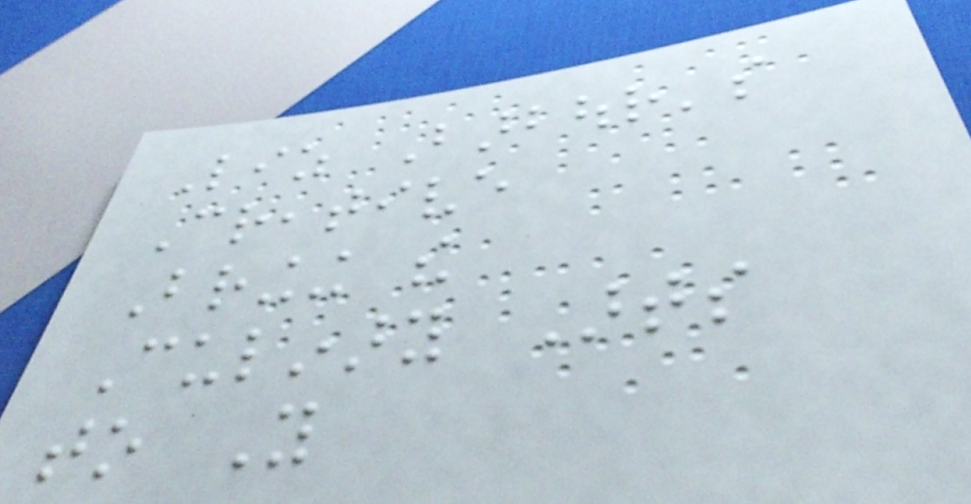Liz Barbour's
Creative
Bringing the
Culinary Arts
to You
